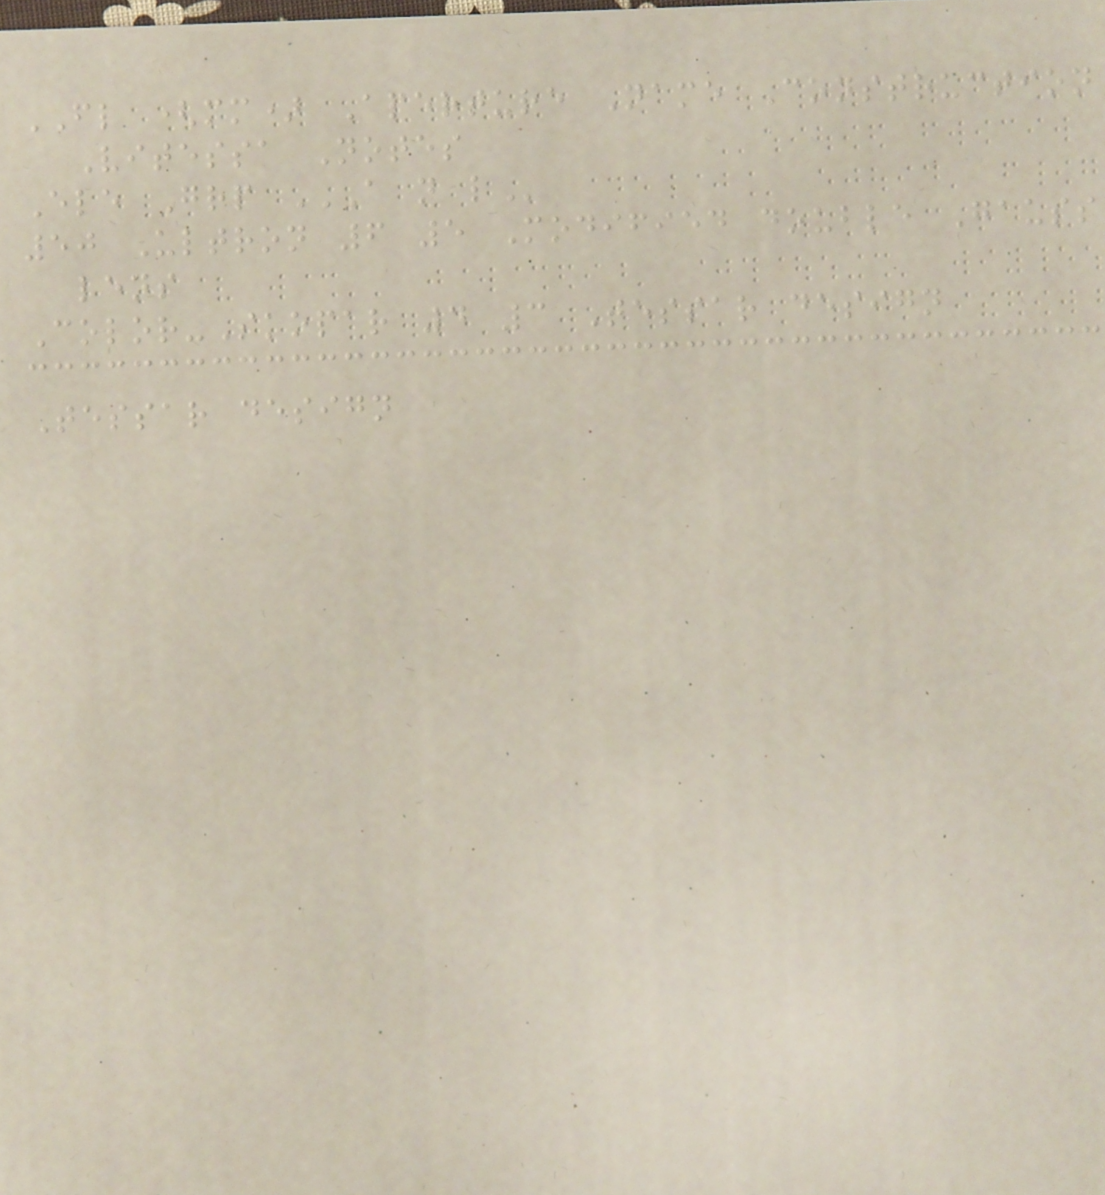FL (mm) Aperture Name Construction
Vitessa Notes
Ele Grp A N L
50 Ultron 6 5 Modified double Gauss
lens
Color-Skopar 4 3 Tessar design
Tessar design
